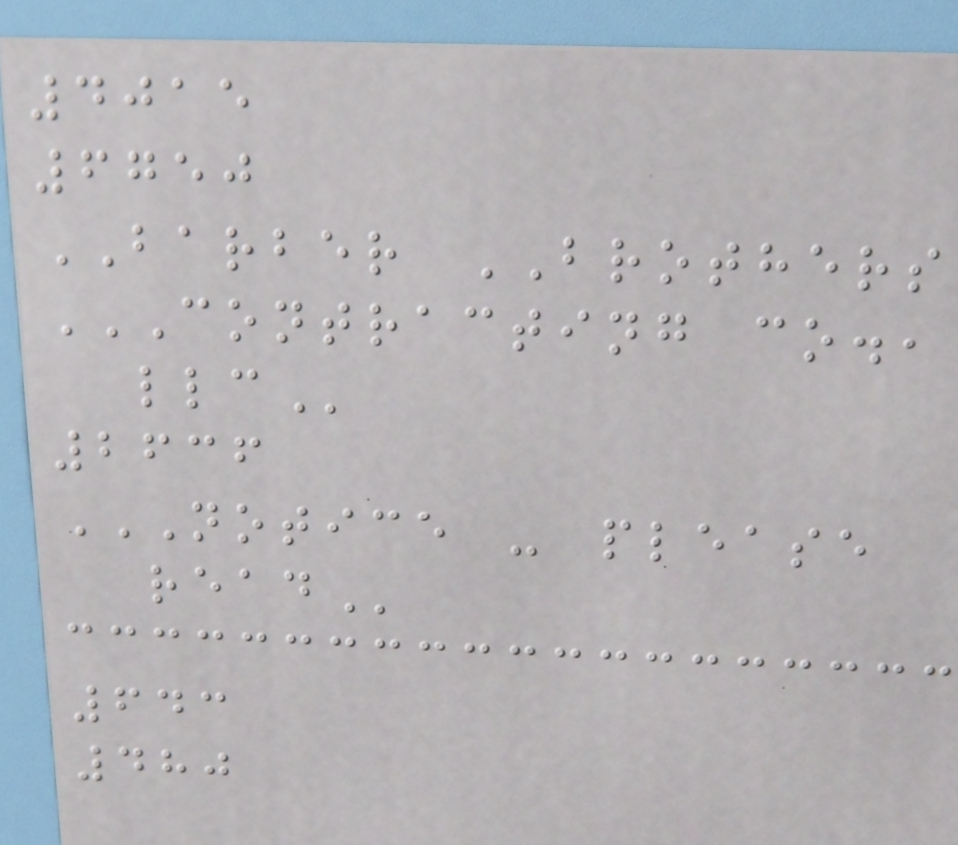4015
6750
BARBER BROTHERS
CONTRACTING CO.,
LLC
2636
NOTICE - PLEASE
READ
643
480
